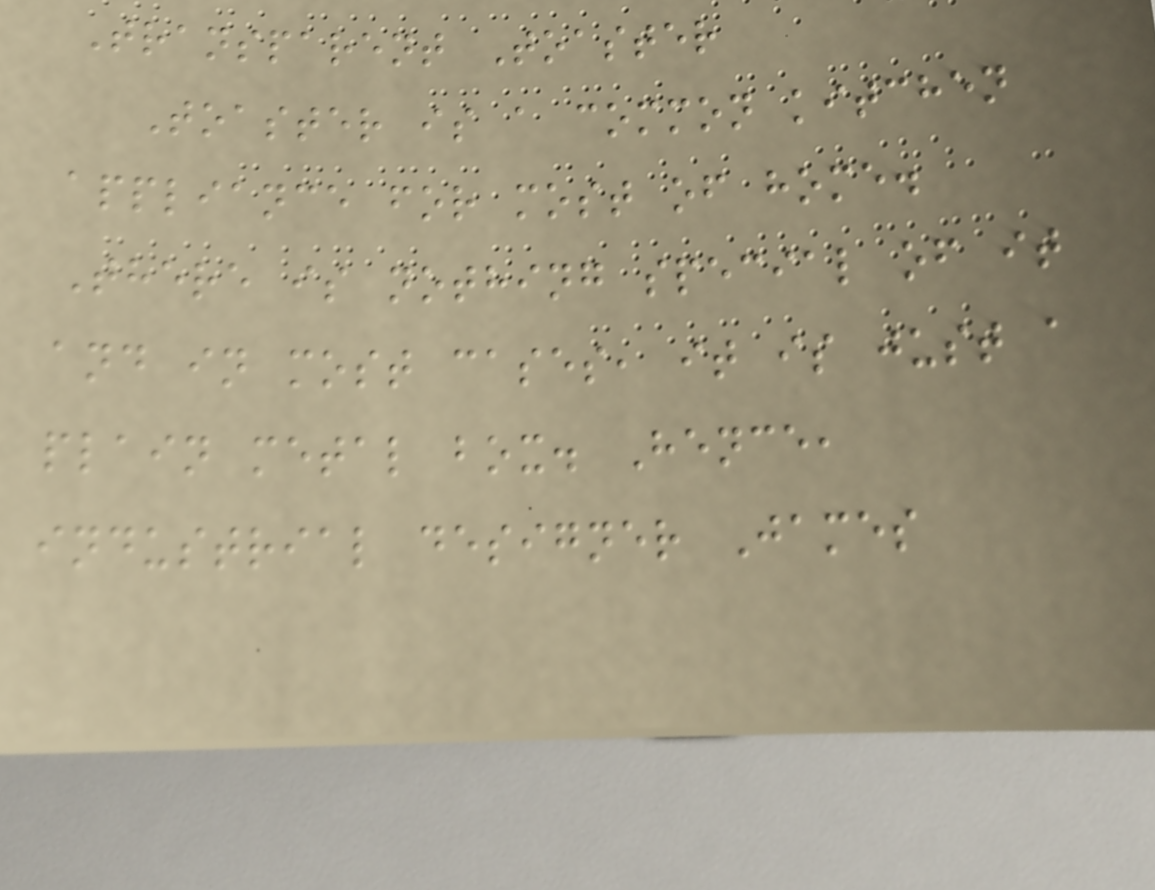Transparent Toaster
Toaster is a common kitchen
appliance for most of home.
There is nothing special of it
and in most cases, it is just a
plain metal box. Hence,
industrial designer James
